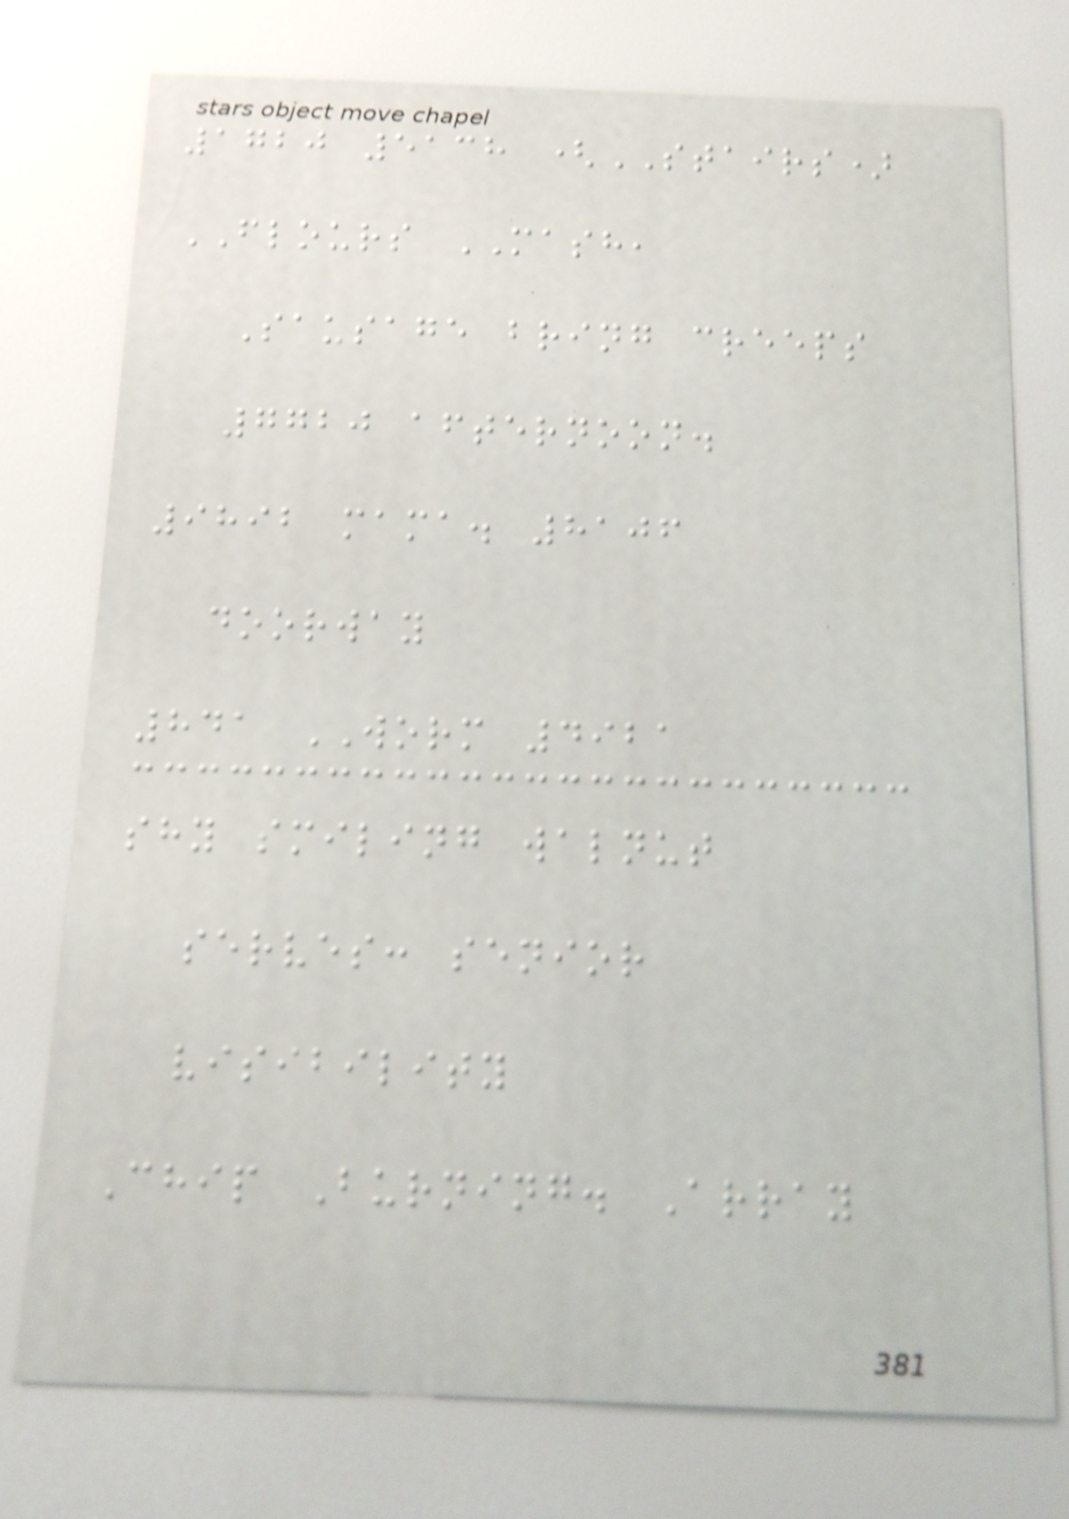1720 5138 (STAIRS)
FLOURS MASH,
Sausage bring creeps
7720 afternoon.
9892 mama. 8106
doorway
841 WORM 4921
shy smiling walnut
serves: senior
visibility
Chip Burning. Array
